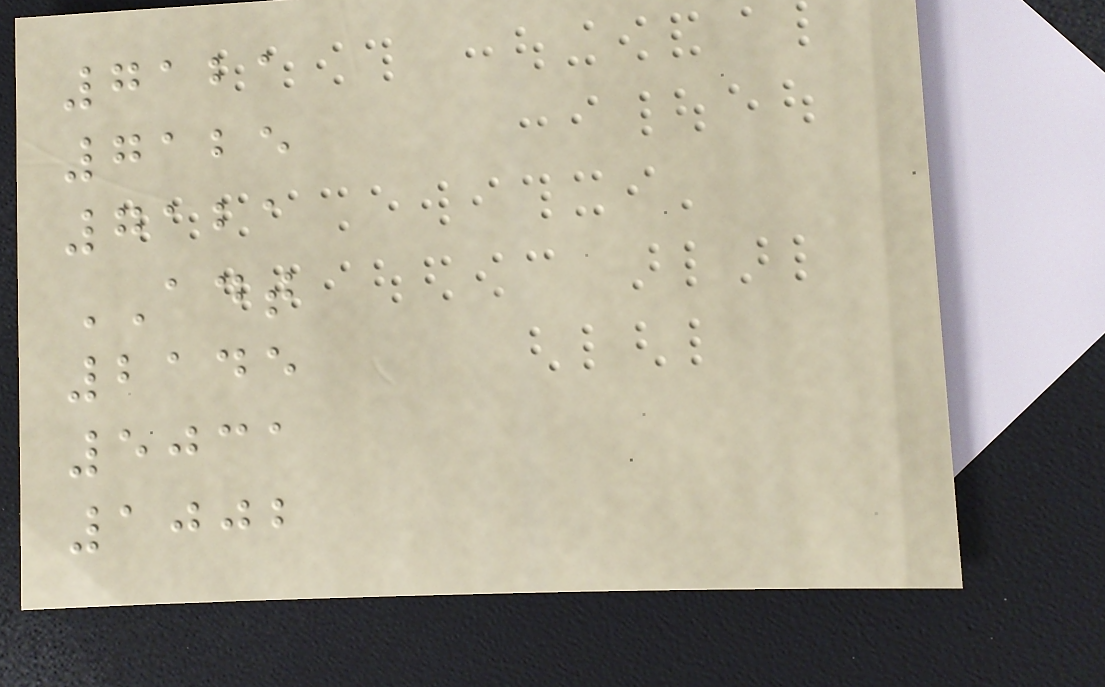7121
7125
7121
ADT
2145
5031
1002
